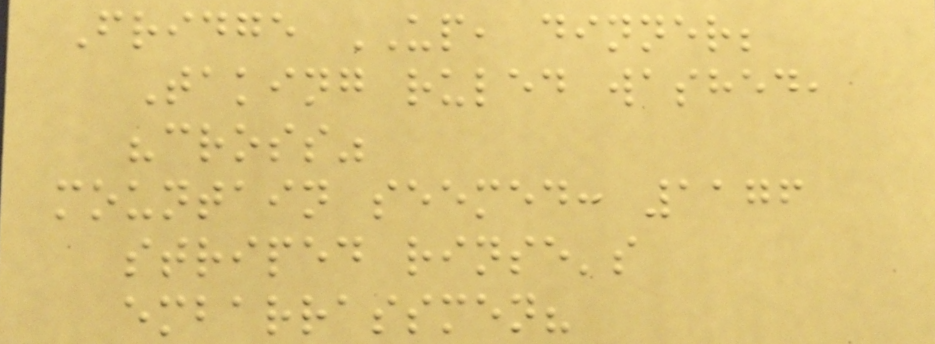Fridge UP, dinner;
Taking ruled washed,
"cross"
mountain seemed: 1176
striped rinse's
embarrassmen?
